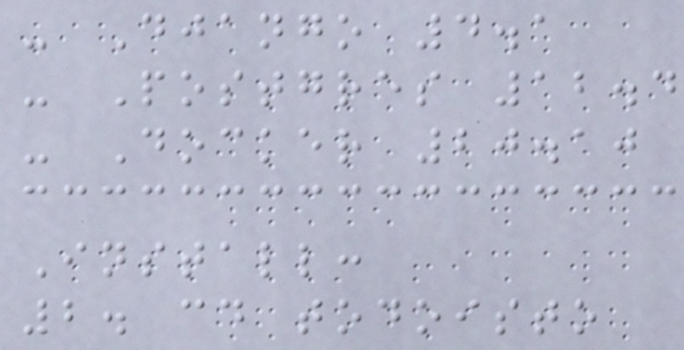- Django 4.1
- Postgres 12.4
- Docker 20.10
Install:
2. cd todoisto
